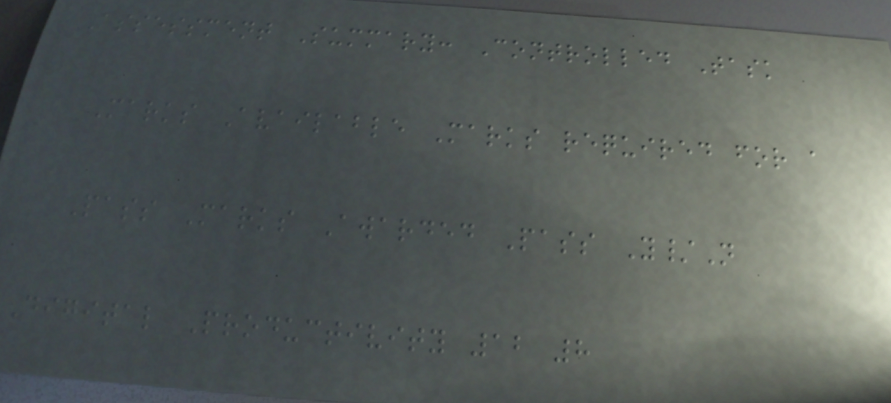Assessment Summary: Controlled Task
Marks Available Marks required for a
Pass Marks Awarded Pass Y/N
Digital Productivity 12 8
